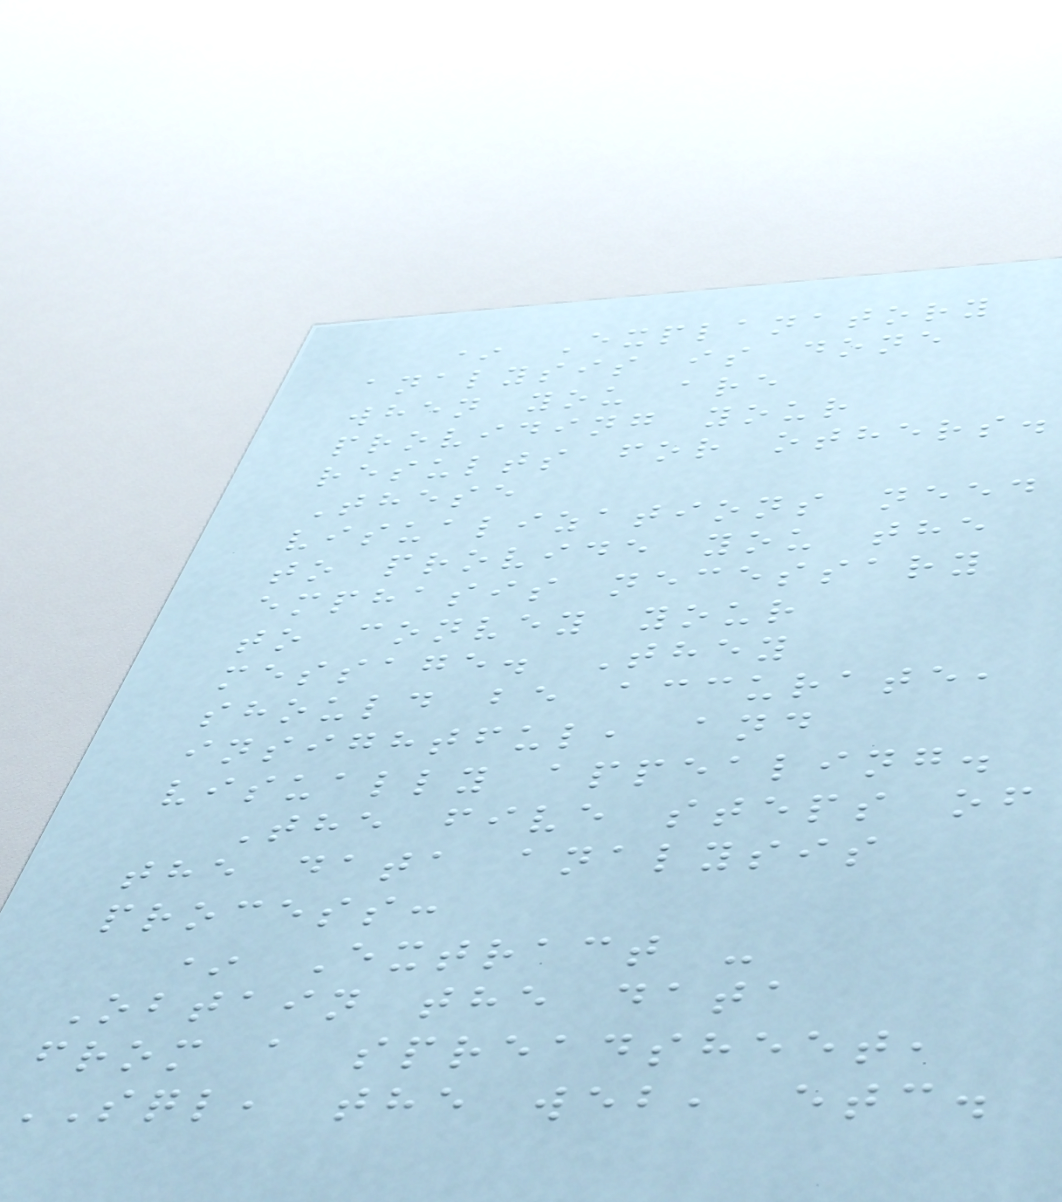* Explanatory
analysis is done
when you are
providing your
results for others.
These
visualizations need
to provide you the
emphasis necessary
to convey your
message. They
should be accurate,
insightful, and
visually appealing.
The five steps of
the data analysis
process:
* Extract -
Obtain the data
from a spreadsheet,
SQL, the web, etc.
